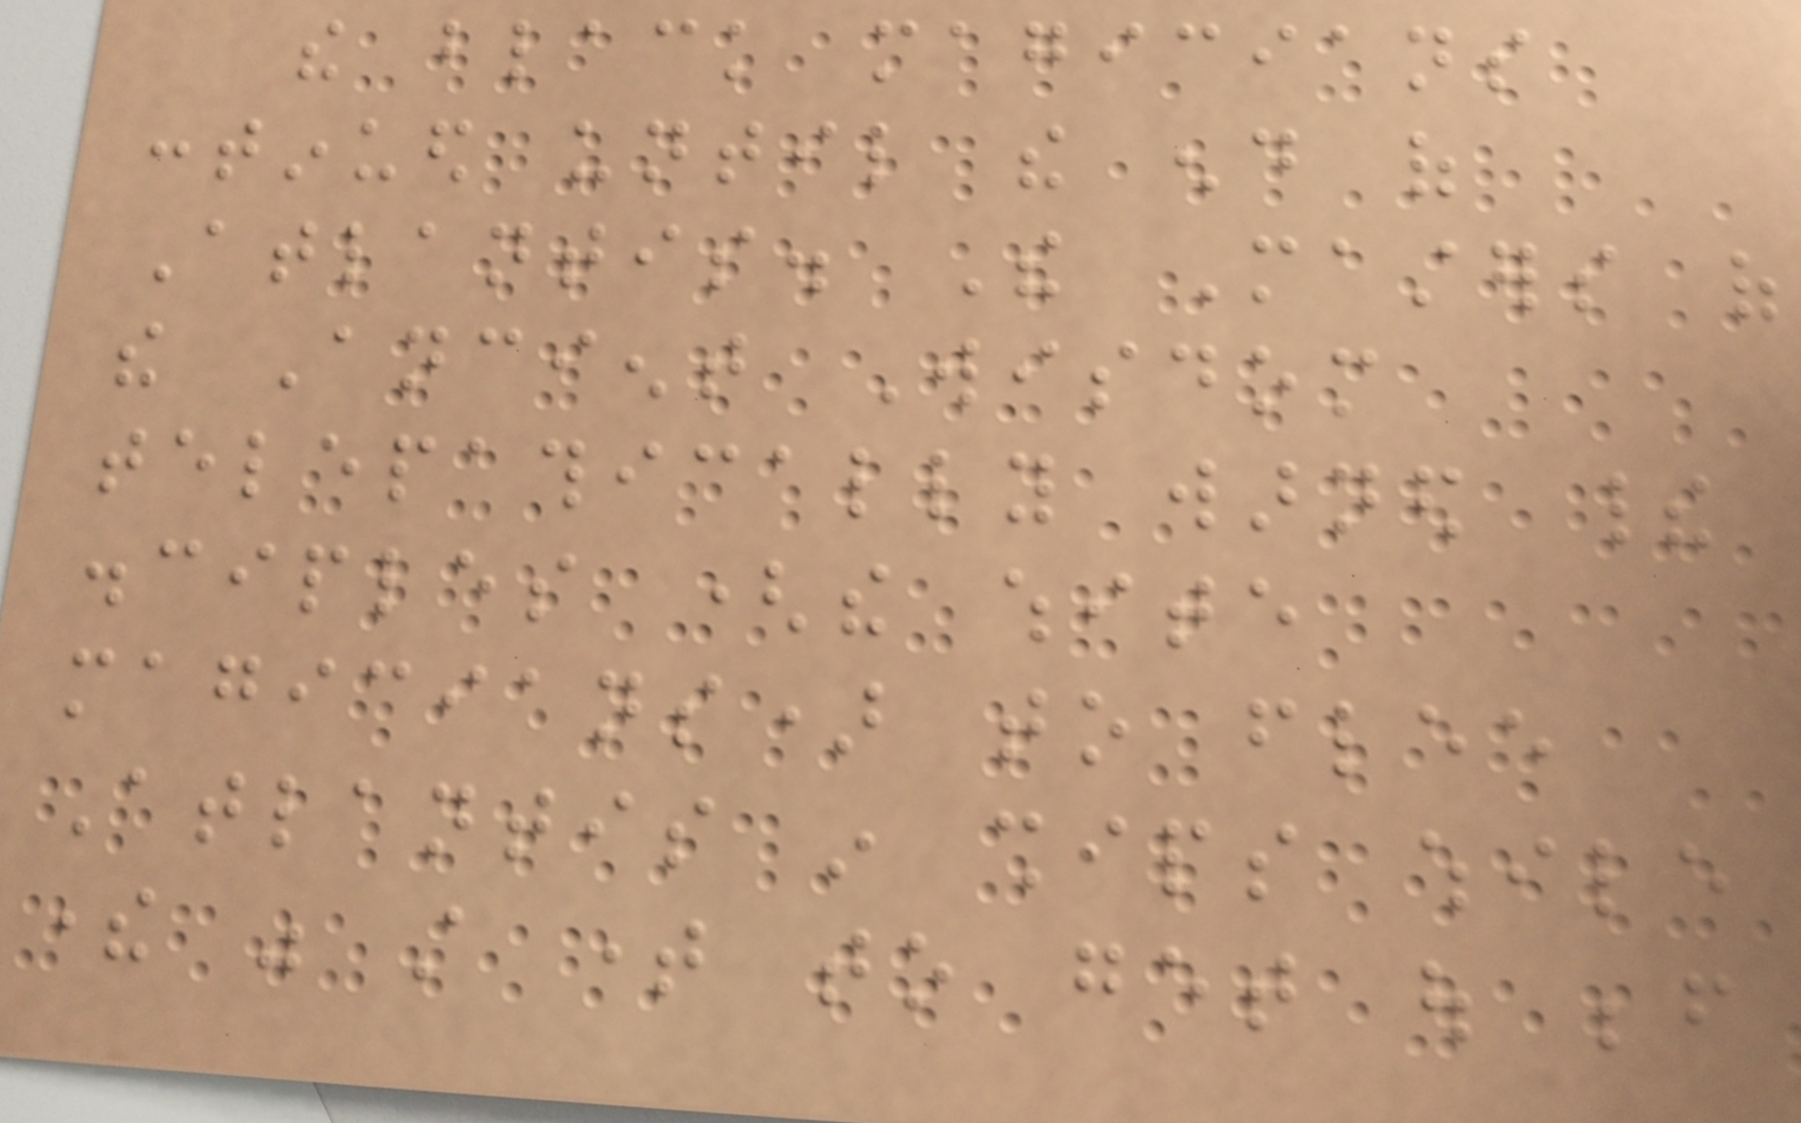the black magicians
continued until the end of
Atlantis. The Masters of
the Ancient Wisdom
telepathically warned their
disciples (the white
magicians) to flee
Atlantis in ships while
there was still time to get out before
